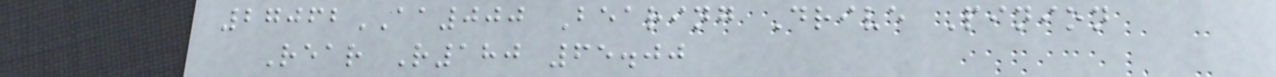27062AA000 Bearing Drive Pinion
Rear R180 65.00
